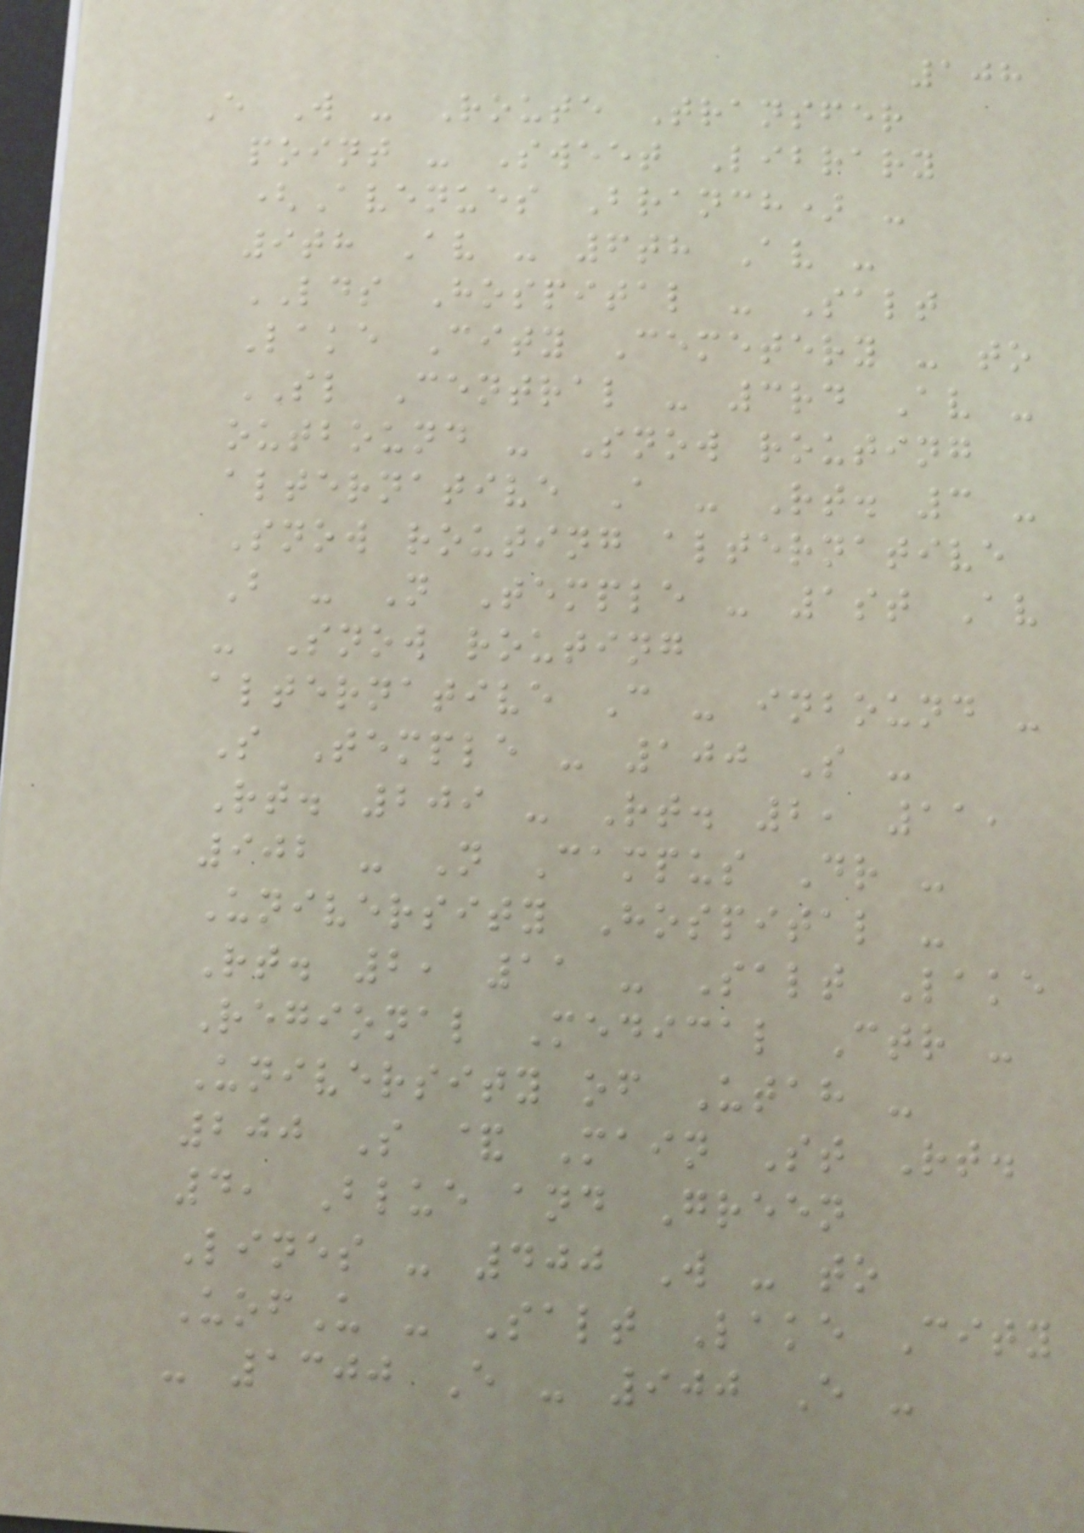108
E W - Route Transfer
point - Sweet Library
(Avenues Branch) -
9th Av - 6th Av -
LDS Hospital - Salt
Lake City Cemetery - to
SL Central - 3rd Av -
outbound - Snow routing
alternative A - Rt. 3 -
Snow routing alternative
B - N Temple - 1st Av
- Snow routing
alternative C - inbound -
S Temple - 100 S -
Rt. 209 - Rt. 2, 11,
902 - N Campus Dr -
University Hospital -
Rt. 2, 11 - Salt Lake
Regional Medical Ctr -
University of Utah -
200 S & Main St Rt.
4, Blue and Green
Lines - 400 W - to
UofU - Salt Lake City
- 1300 E - 900 E -
